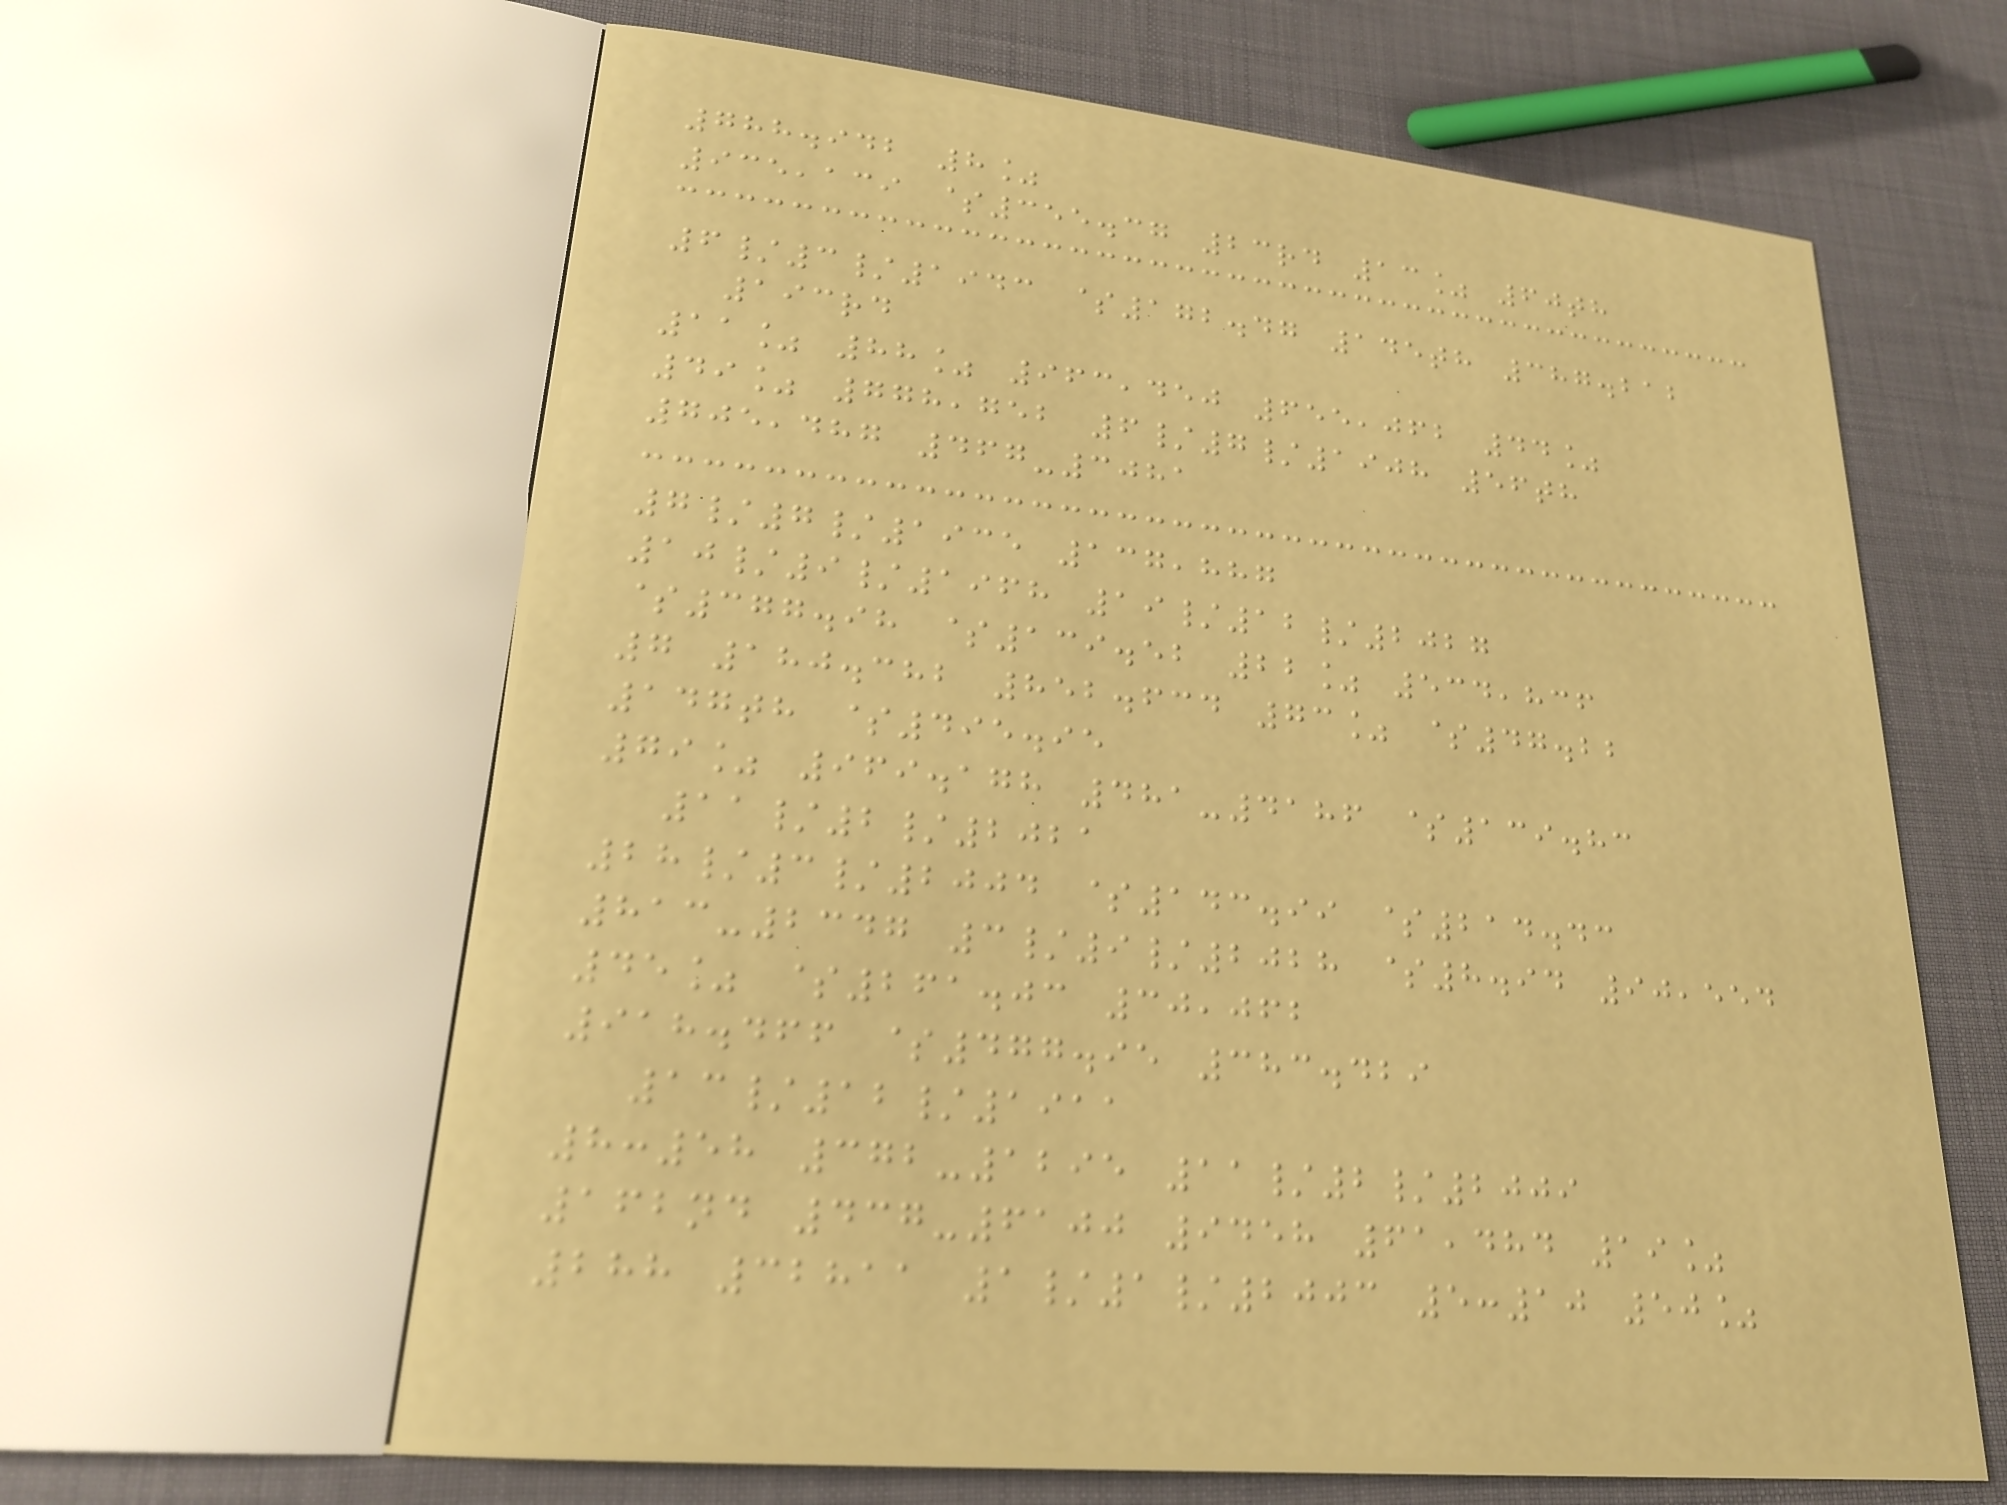788.942 8%
935,139 $355.37 23rd 13% 60th
6/3/1943 $172.47 145th 387.212
193rd
11% 88% 963,450 655,062 44%
49% 778,752 6/7/1908 56th
705,487 467-3081
7/7/1935 137,887
10/9/1968 19/12/2027
$377.98 $139.52 22% 534,836
7 180.382 852.634 73% $47.22
147th $495.95
79% 969.178 481-4186 $139.83
11/2/2021
28/3/2004 $143.99 $214.43
813-2347 3/9/2028 $8.94 90,554
45% $261.03 30,062
918.466 $477.95 383.429
13/12/1911
8:58 372-1295 11/2/2009
162nd 437-6100 9458 61,484 19%
288 32811 1/1/2003 5:10 50%
